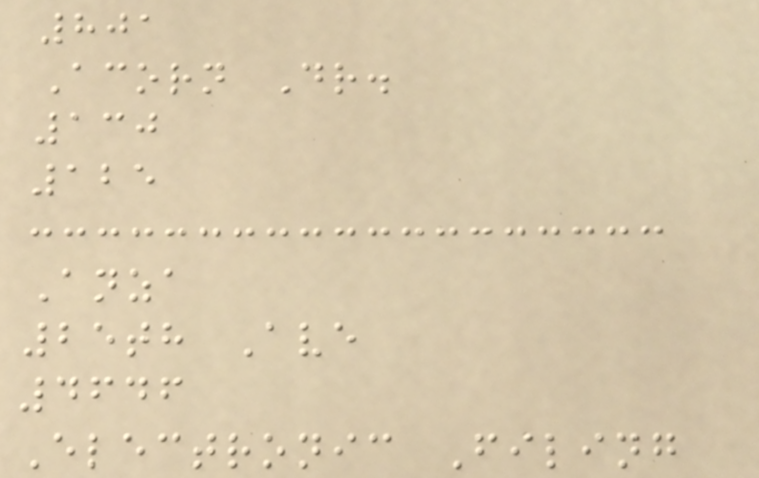801
Acorn Dr.
130
125
Anza
25th Ave
4646
Electronic Filing
